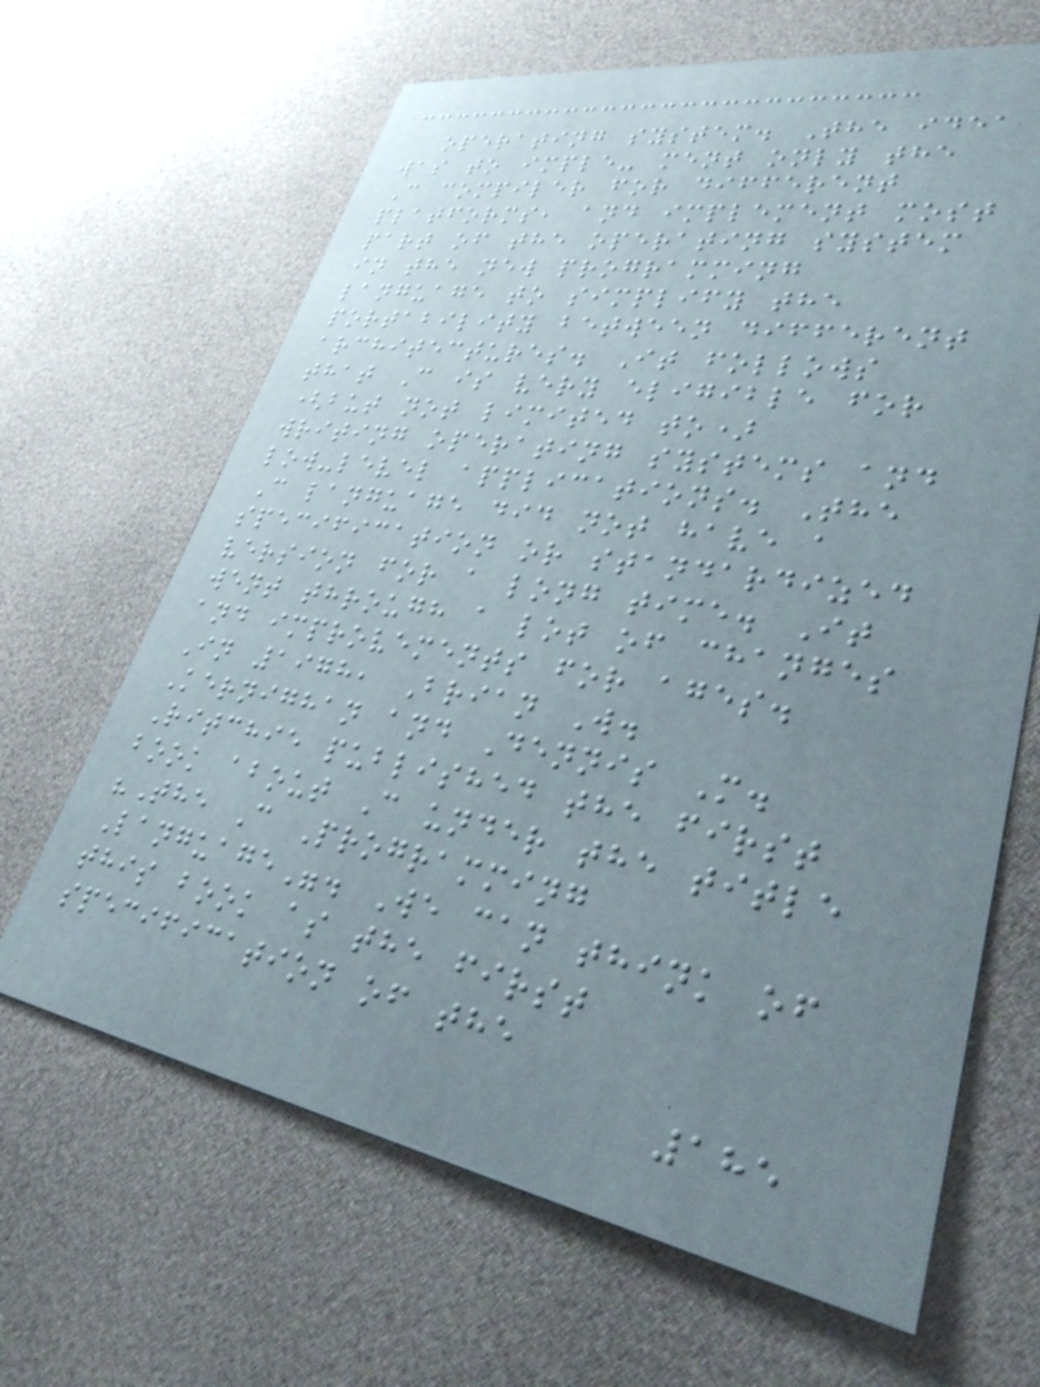operating system. The idea
was to imple- ment only the
C compiler for different
platforms, and implement most
part of the operating system
in the new programming
language to simplify the
portability between different
architectures. It follows
that C is very eligible for
(but not limited to)
writing operating systems and
low-level applications. The
C language did not have a
specification or standardized
version for a long time. It
went through a lot of changes
and improvements for ages.
In 1978, Brian W.
Kernighan and Dennis M.
Ritchie published the first
book about C under the title
"The C Programming
Language". We can think of
this book as the first
specification of the
185
